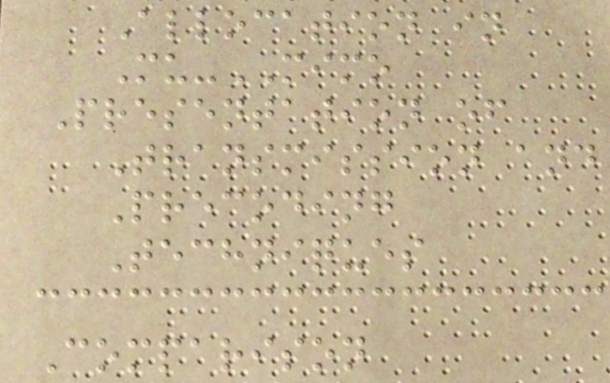Allocation in
Mu-MIMO
Presentation of
Transmission and
Precoding
Techniques
Comparison
